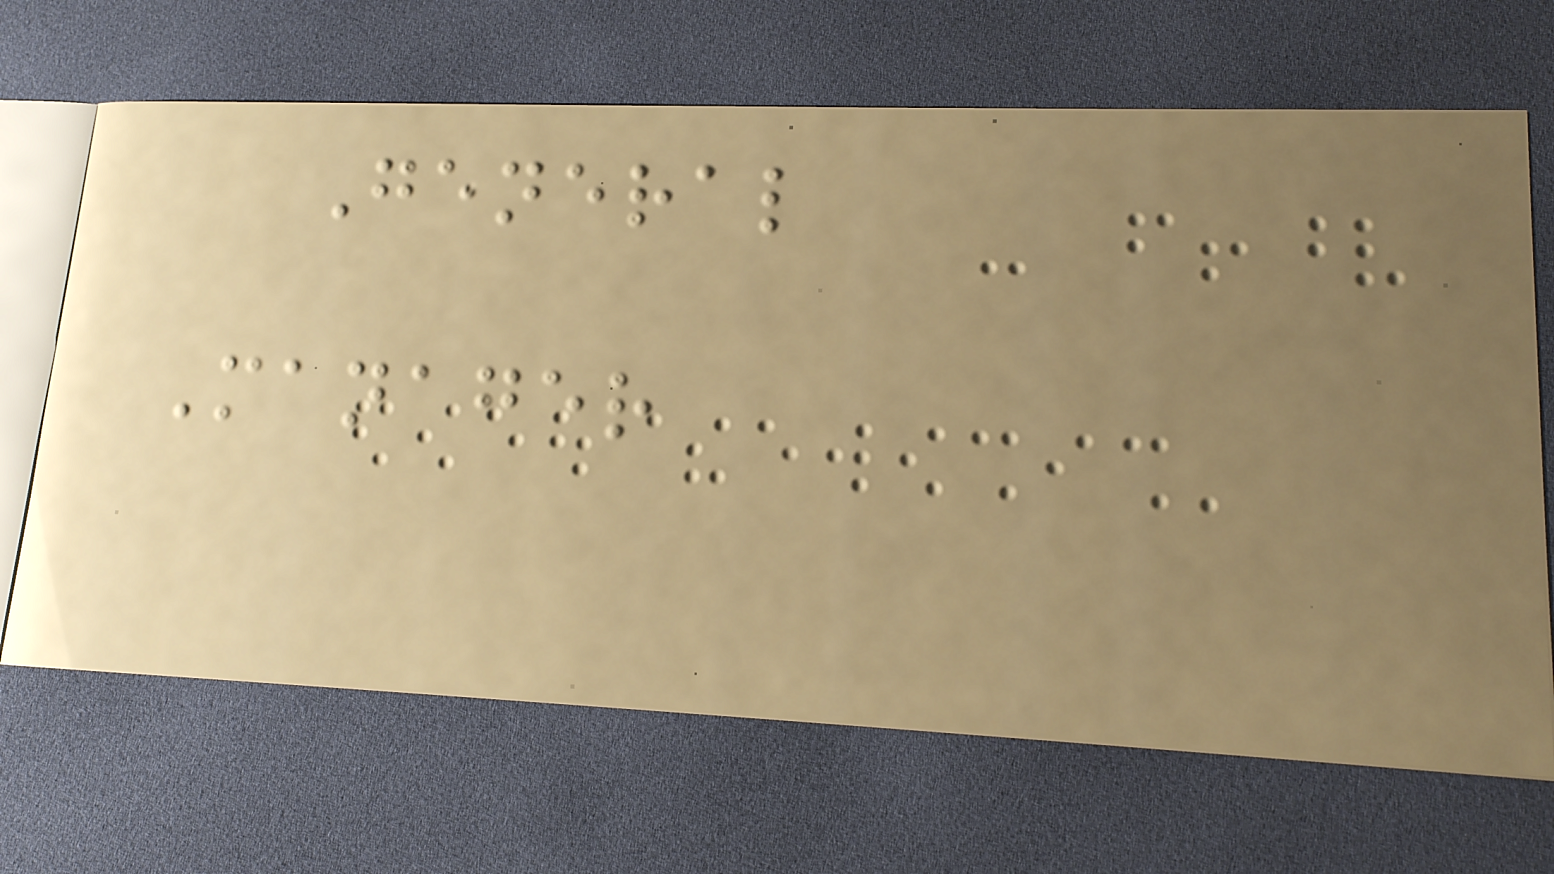General
Manager
